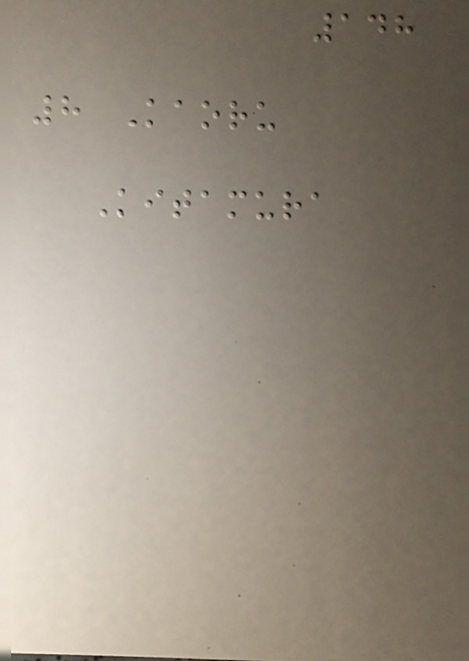148
8 Kaoru
Kitamura
